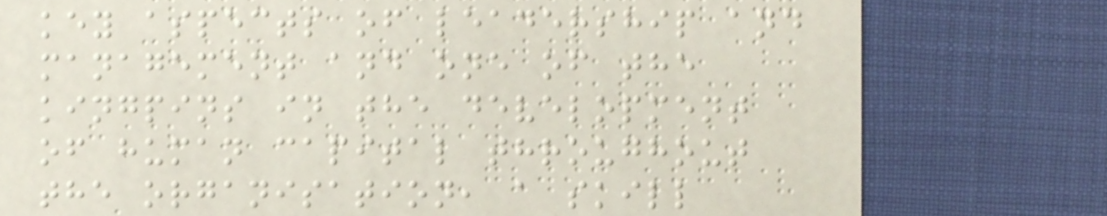key aspects of leadership and
management and one of the
kingpins in the development
of human capital throughout
the organisation, a skill
